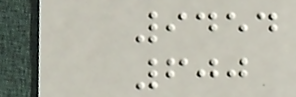9454
600
